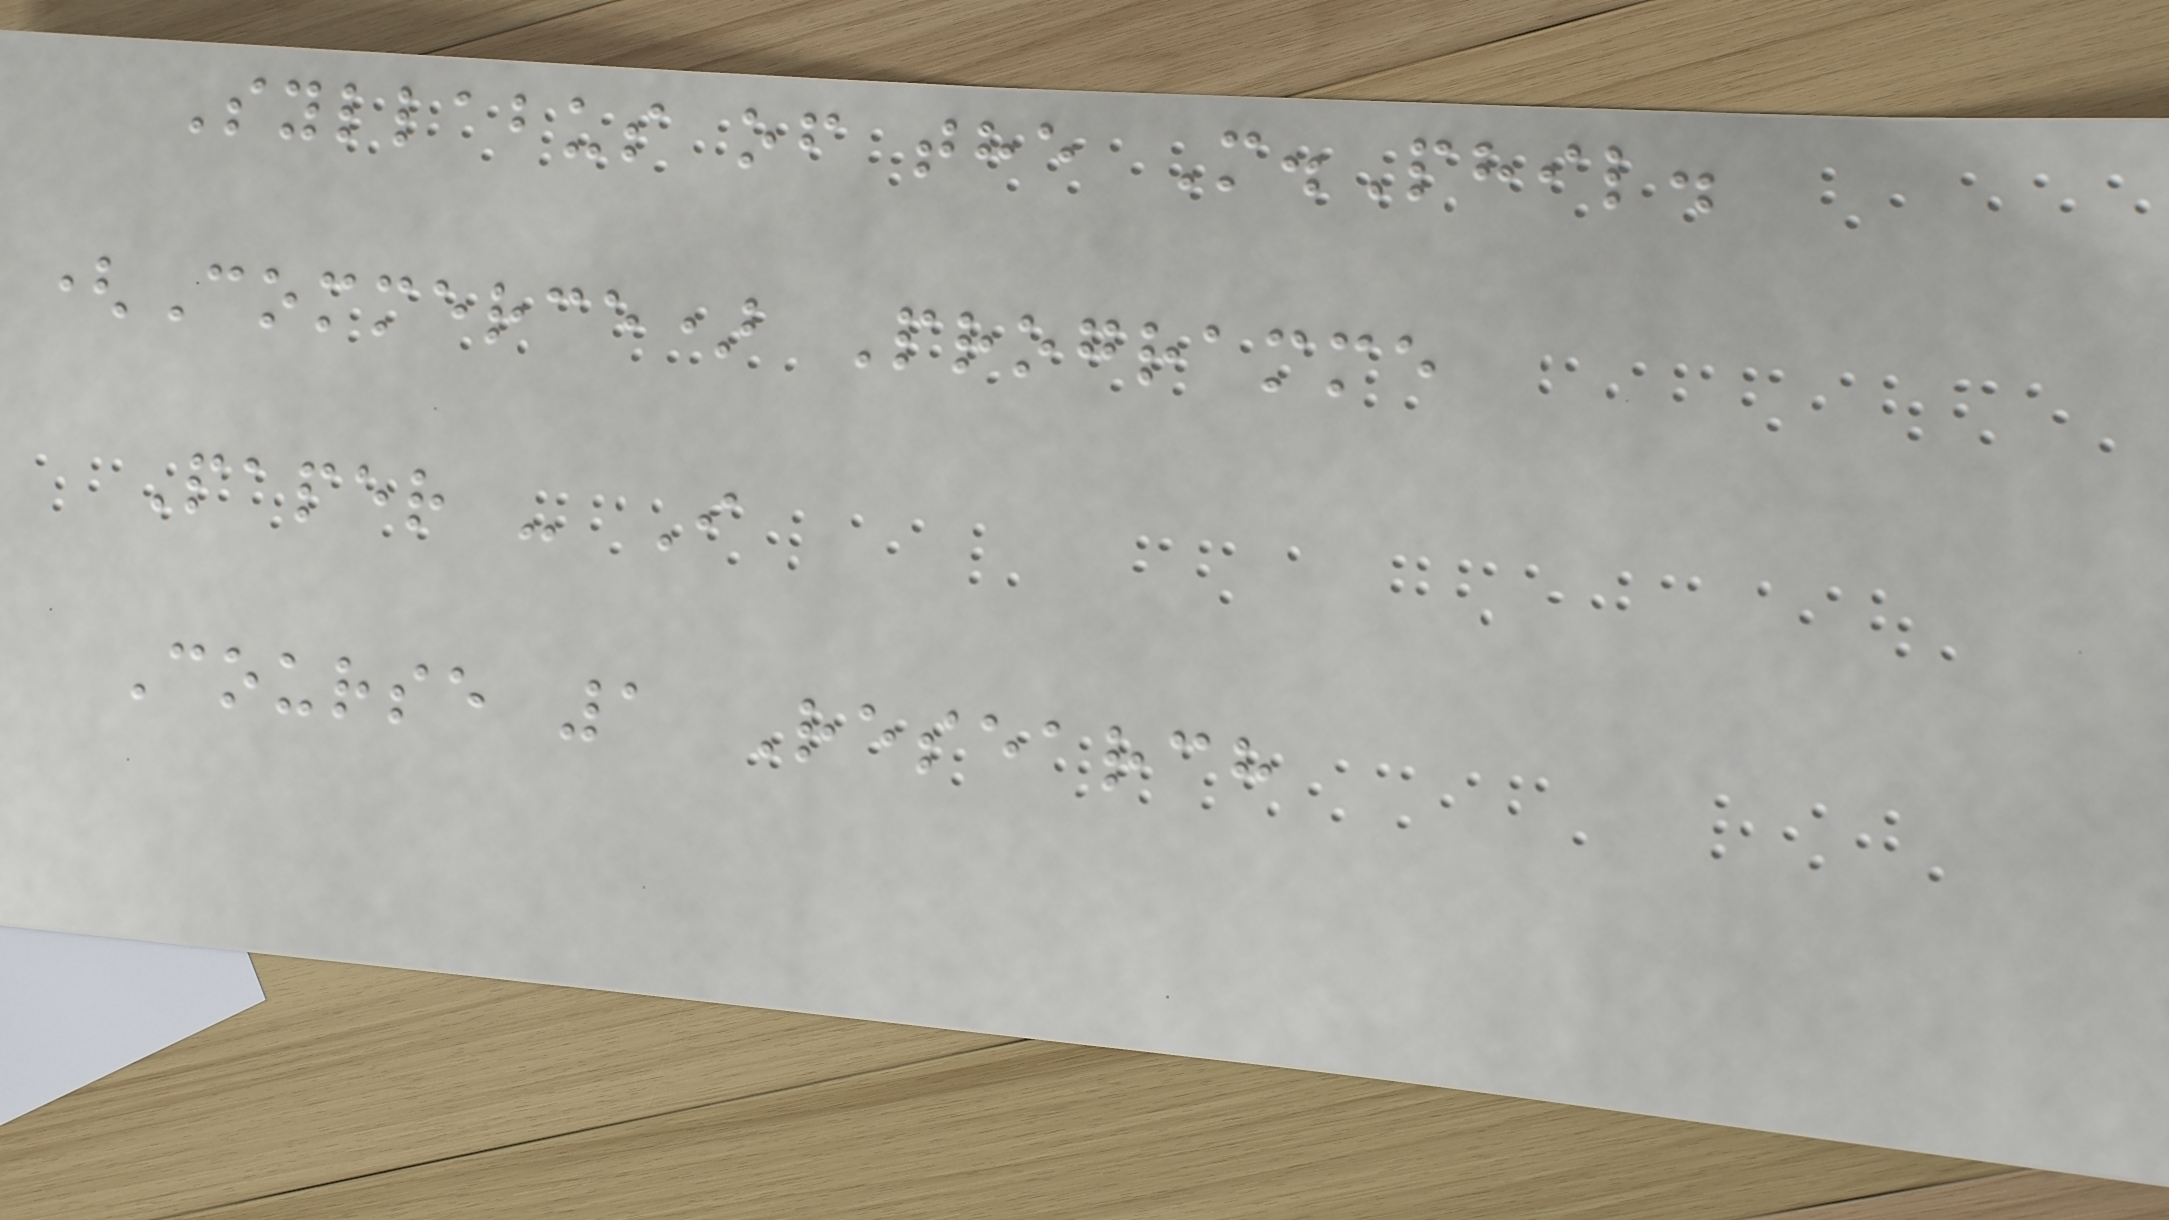Syllabus of the M.Phil.
(Commerce) Programme
Paper - I
Course 1 Research
